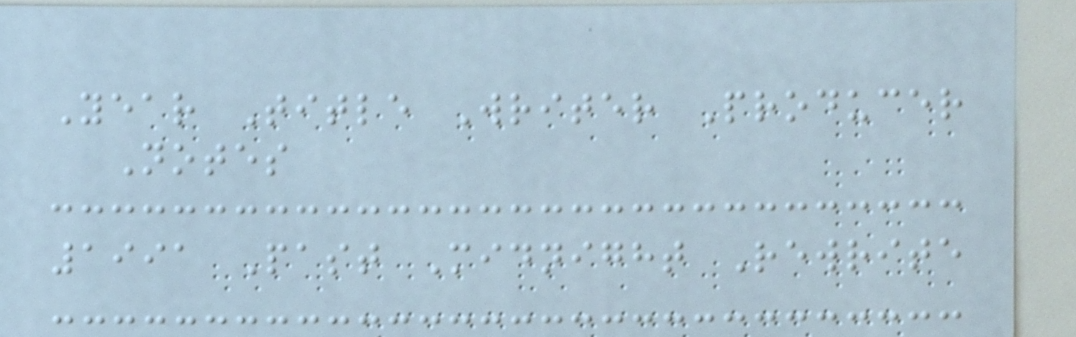Year Title Writer Producer
Notes
1991 Past Midnight Rewrite
